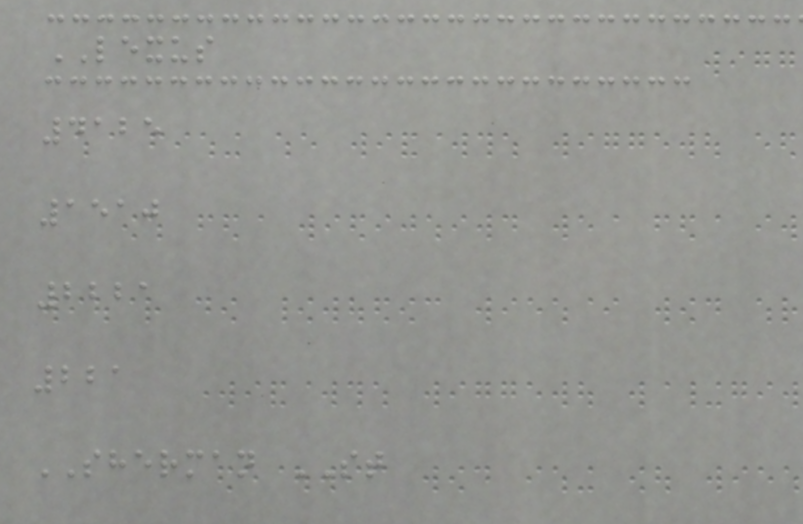LEXUS
4125
1510
2221
221
SHERMAN ST
